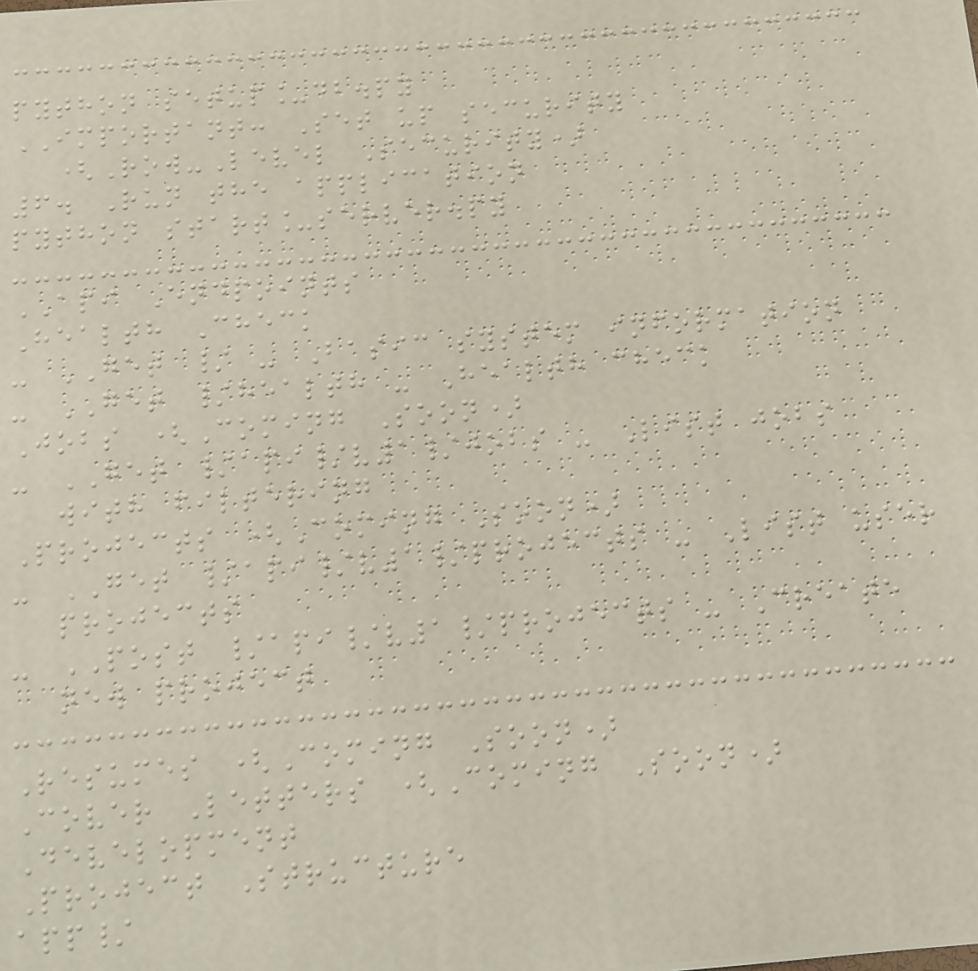python setup_db.py
IMPORTANT: Set up security
(Row-Level Security)
6. Run the application
python start_server.py
API Endpoints
Health Check
- GET / - Basic system information
- GET /health - Health check
Jobs (Coming Soon)
- GET /api/v1/jobs - List jobs
with filtering
Projects (Coming Soon)
- GET /api/v1/projects - List user
projects
- POST /api/v1/projects - Create
new project
Resumes (Coming Soon)
Cover Letters (Coming Soon)
Development
Project Structure
app/
